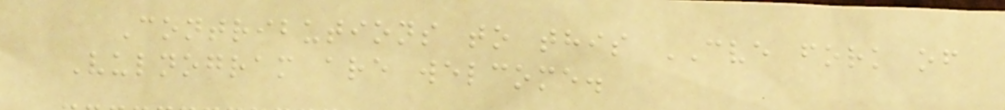Contributions to this CVE fork of
Vulnogram are welcome.
